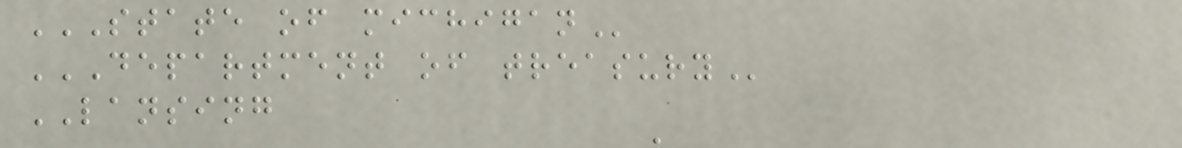STATE OF MICHIGAN
DEPARTMENT OF TREASURY
LANSING
